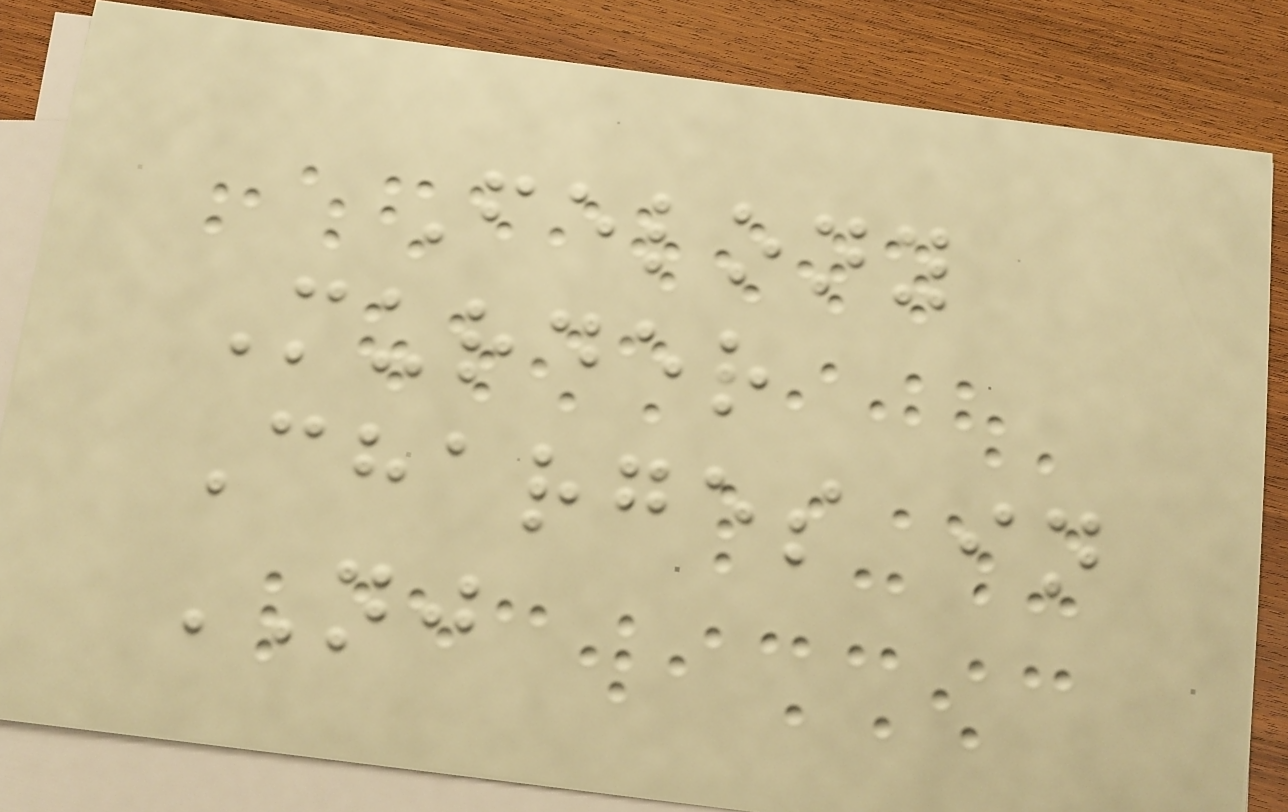Felony
Murder
Charges in
NJ
